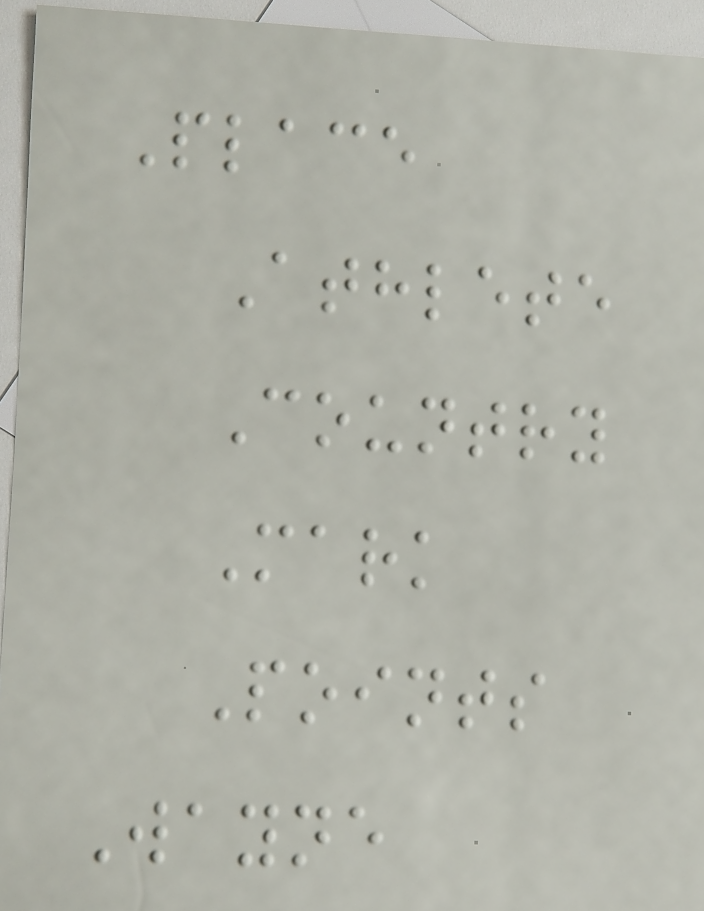Place
Athlete
Country
Mark
Points
Wayne
